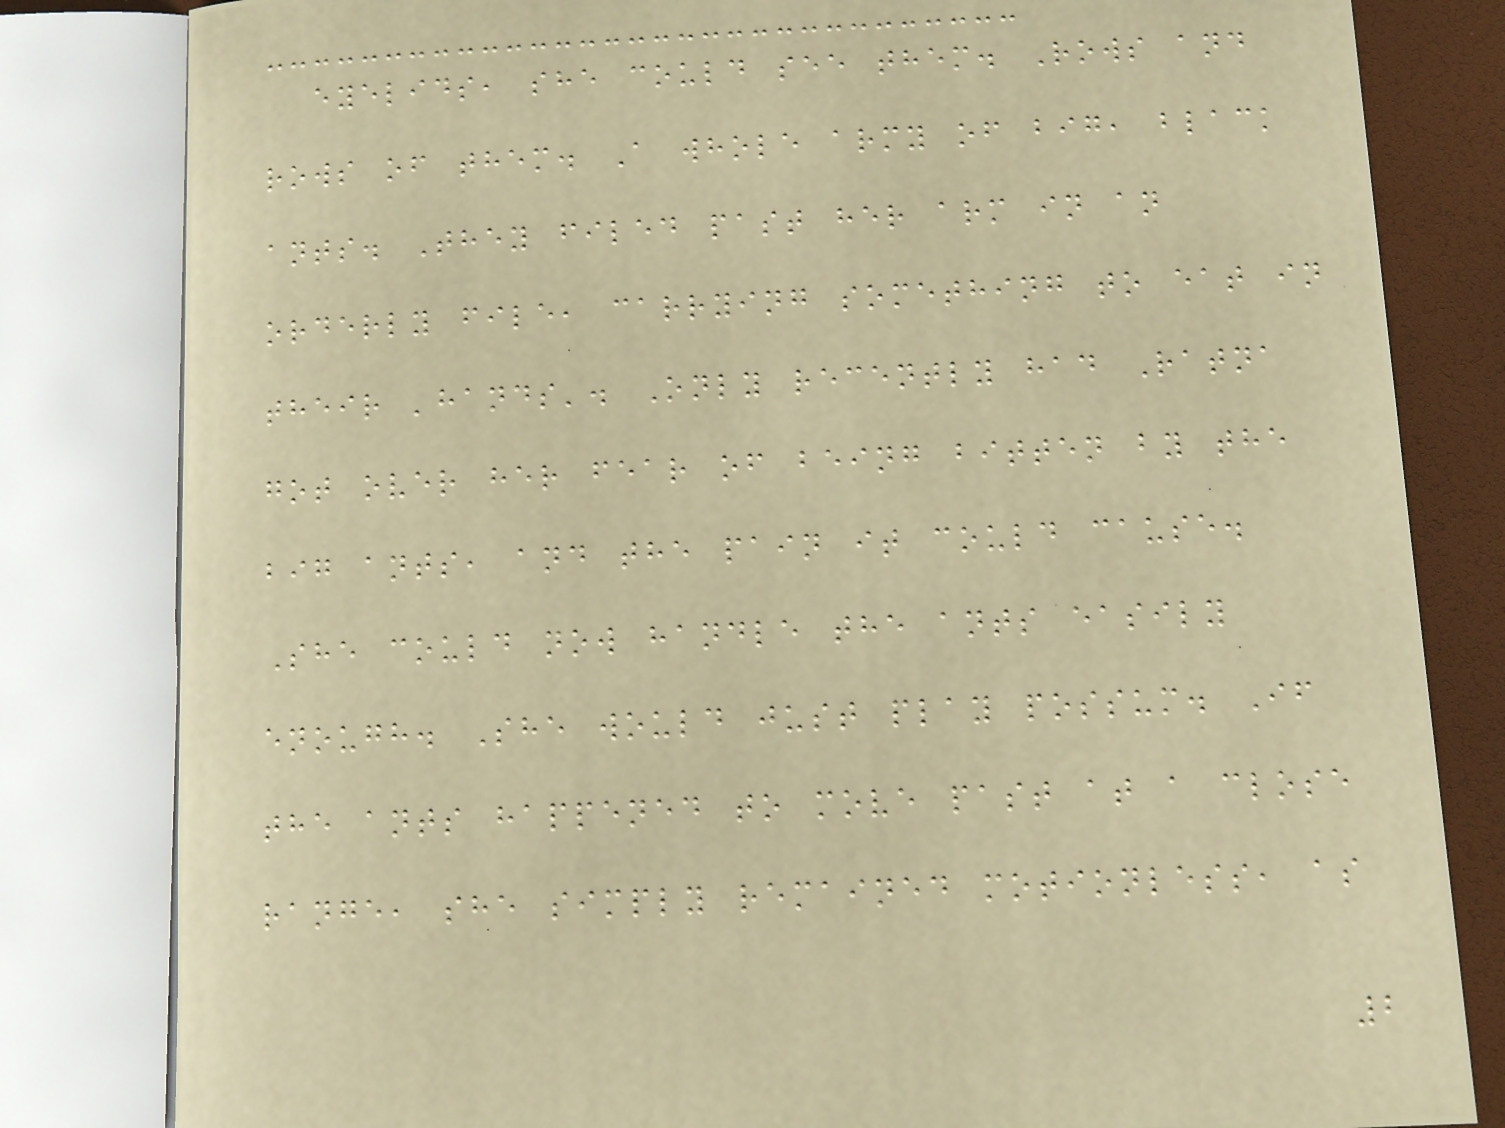eyelids, she could see them. Rows and
rows of them. A whole army of big, black
ants. They filed past her arm in an
orderly file, carrying something to eat in
their 'hands'. Only recently had Ratna
got over her fear of being bitten by the
big ants, and the pain it could cause.
She could now handle the ants easily
enough. She would just play possum. If
the ants happened to move past at a close
range, she simply remained motionless, as
2
